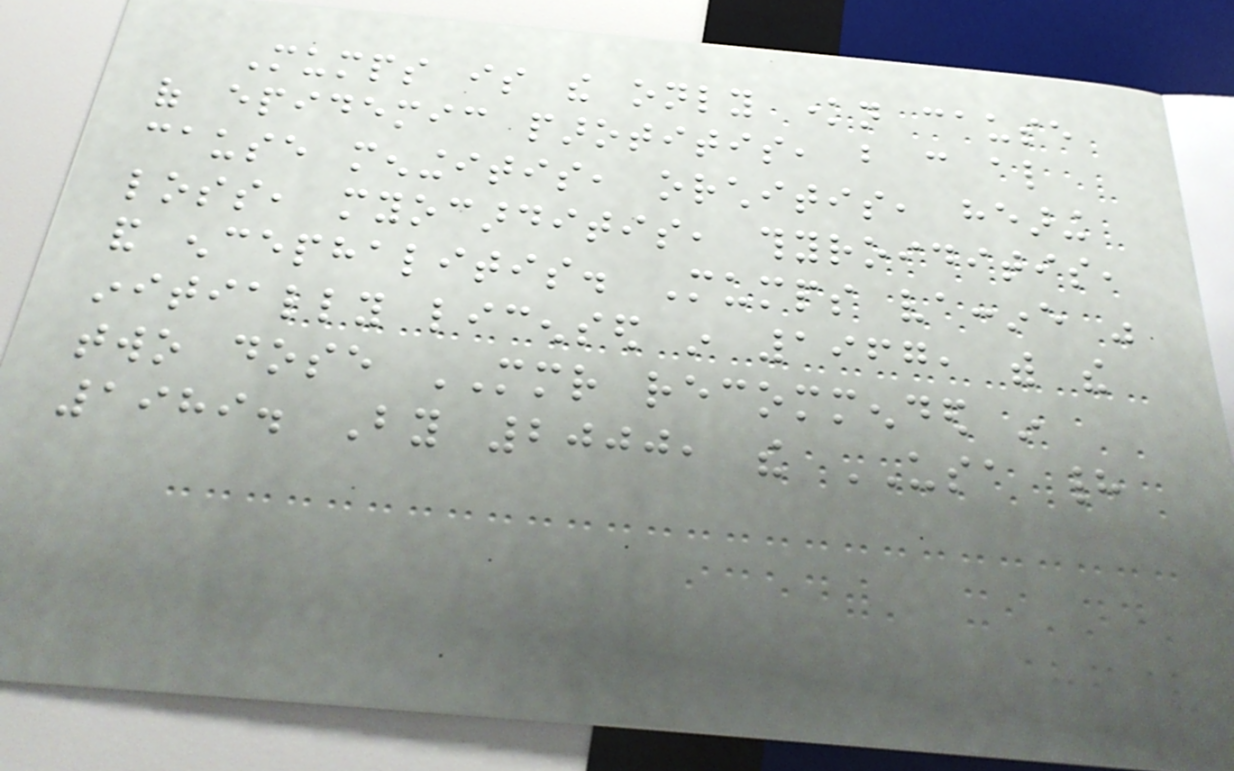Mumps is the only known cause
of epidemic parotitis, but can also
cause meningitis, orchitis, hearing
loss, myocarditis, thyroiditis,
and encephalitis. Mumps vaccine was
initially licensed in 1967, with the
two dose MMR recommended in
1989. By 2000, the USA had
